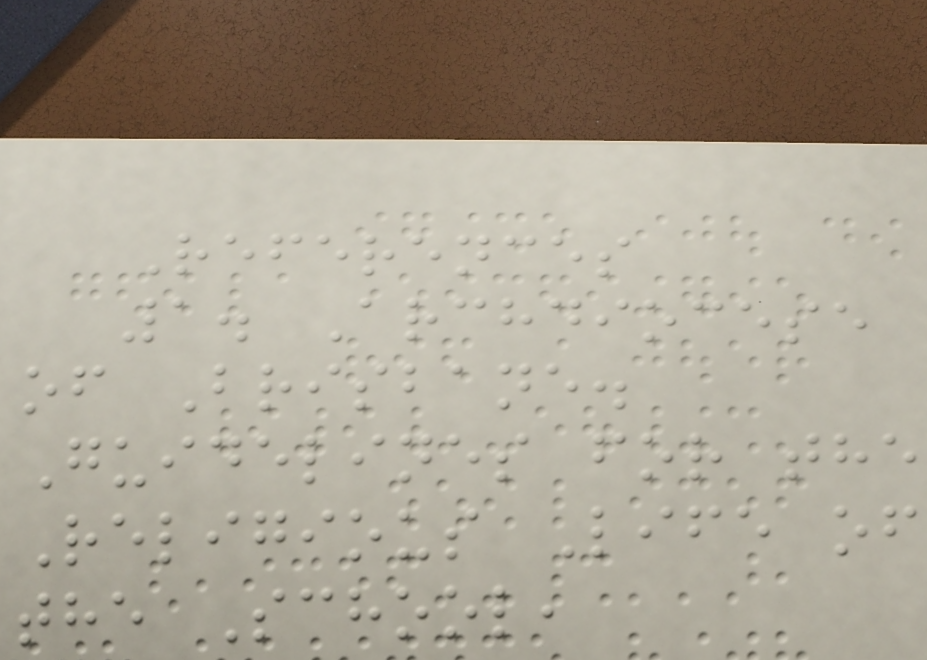References
1. Archdiocese
of Brisbane.
Guidelines for the
Religious Life of
the School,
